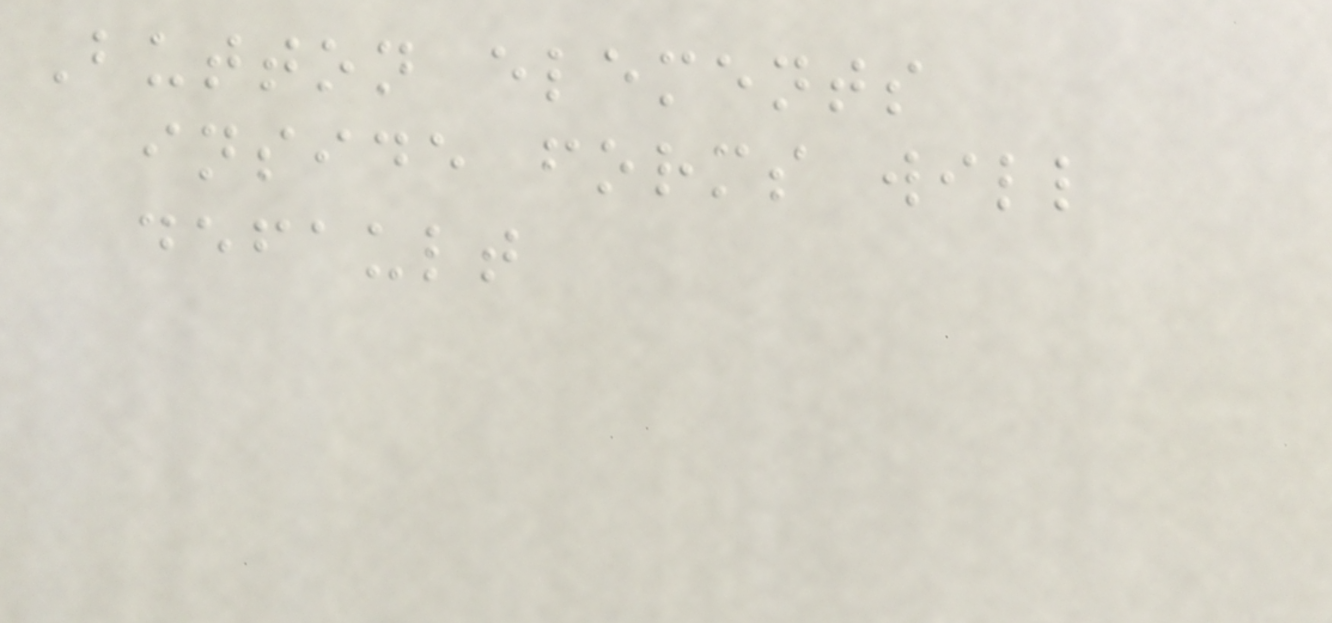Button elements
inside forms will
default
